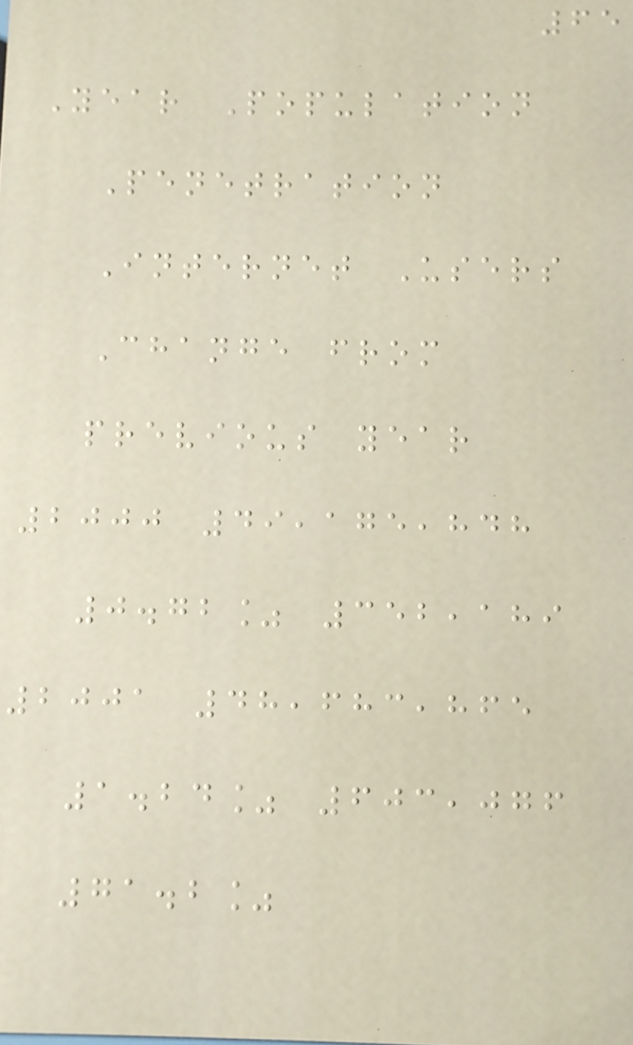65
Year Population
Penetration
Internet Users
Change from
previous year
2000 49,175,848
0.72% 352,189
2001 48,683,865
1.24% 603,076
71.2%
